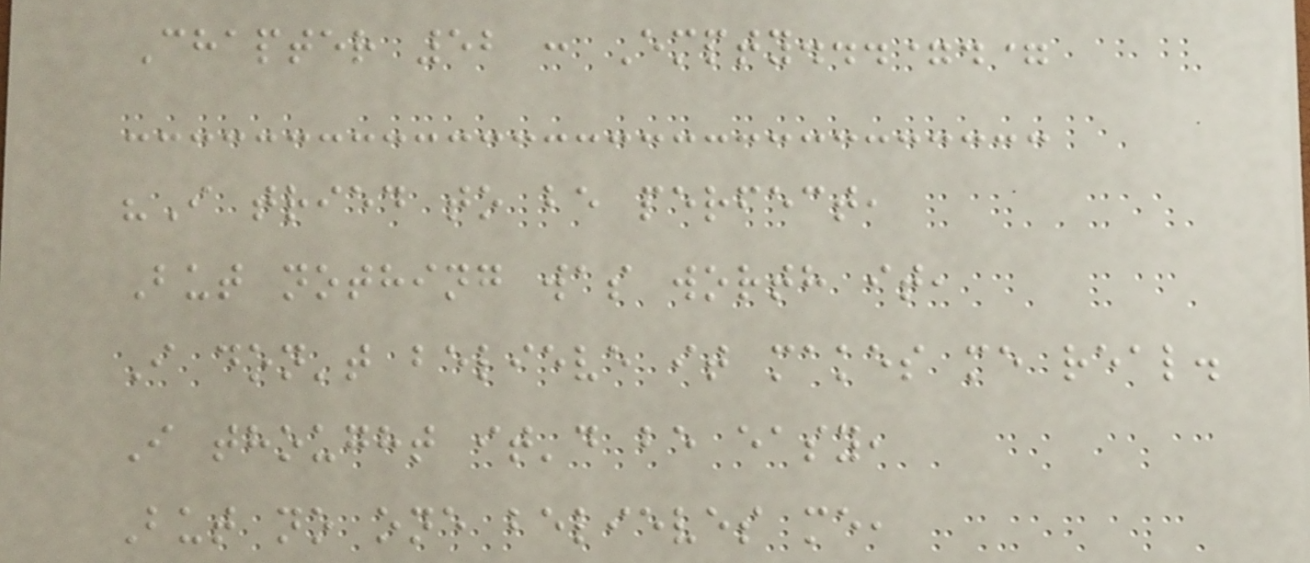Chapter 52 : Empty...=.=
"I tried to be perfect,
But nothing was worth it,
I don't believe it makes me real.
I thought it'd be easy,
But no one believes me,
